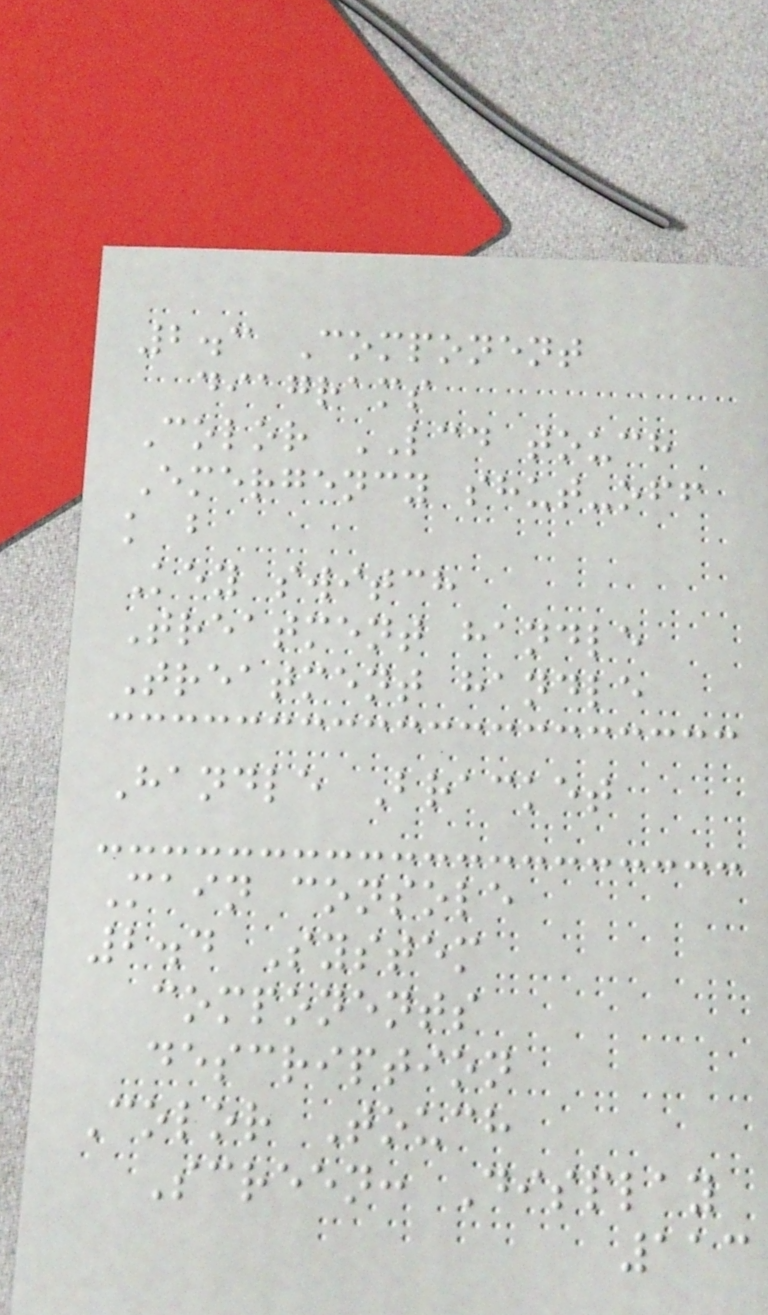2.3 Component
diagrams
Color LCD touch
Emergency shut-off
k b
Key switch
Treatment handle
Treatment handle
Handle Bracket
Main console
2.4 System
components
description
Color Touch
Screen: Display
113
